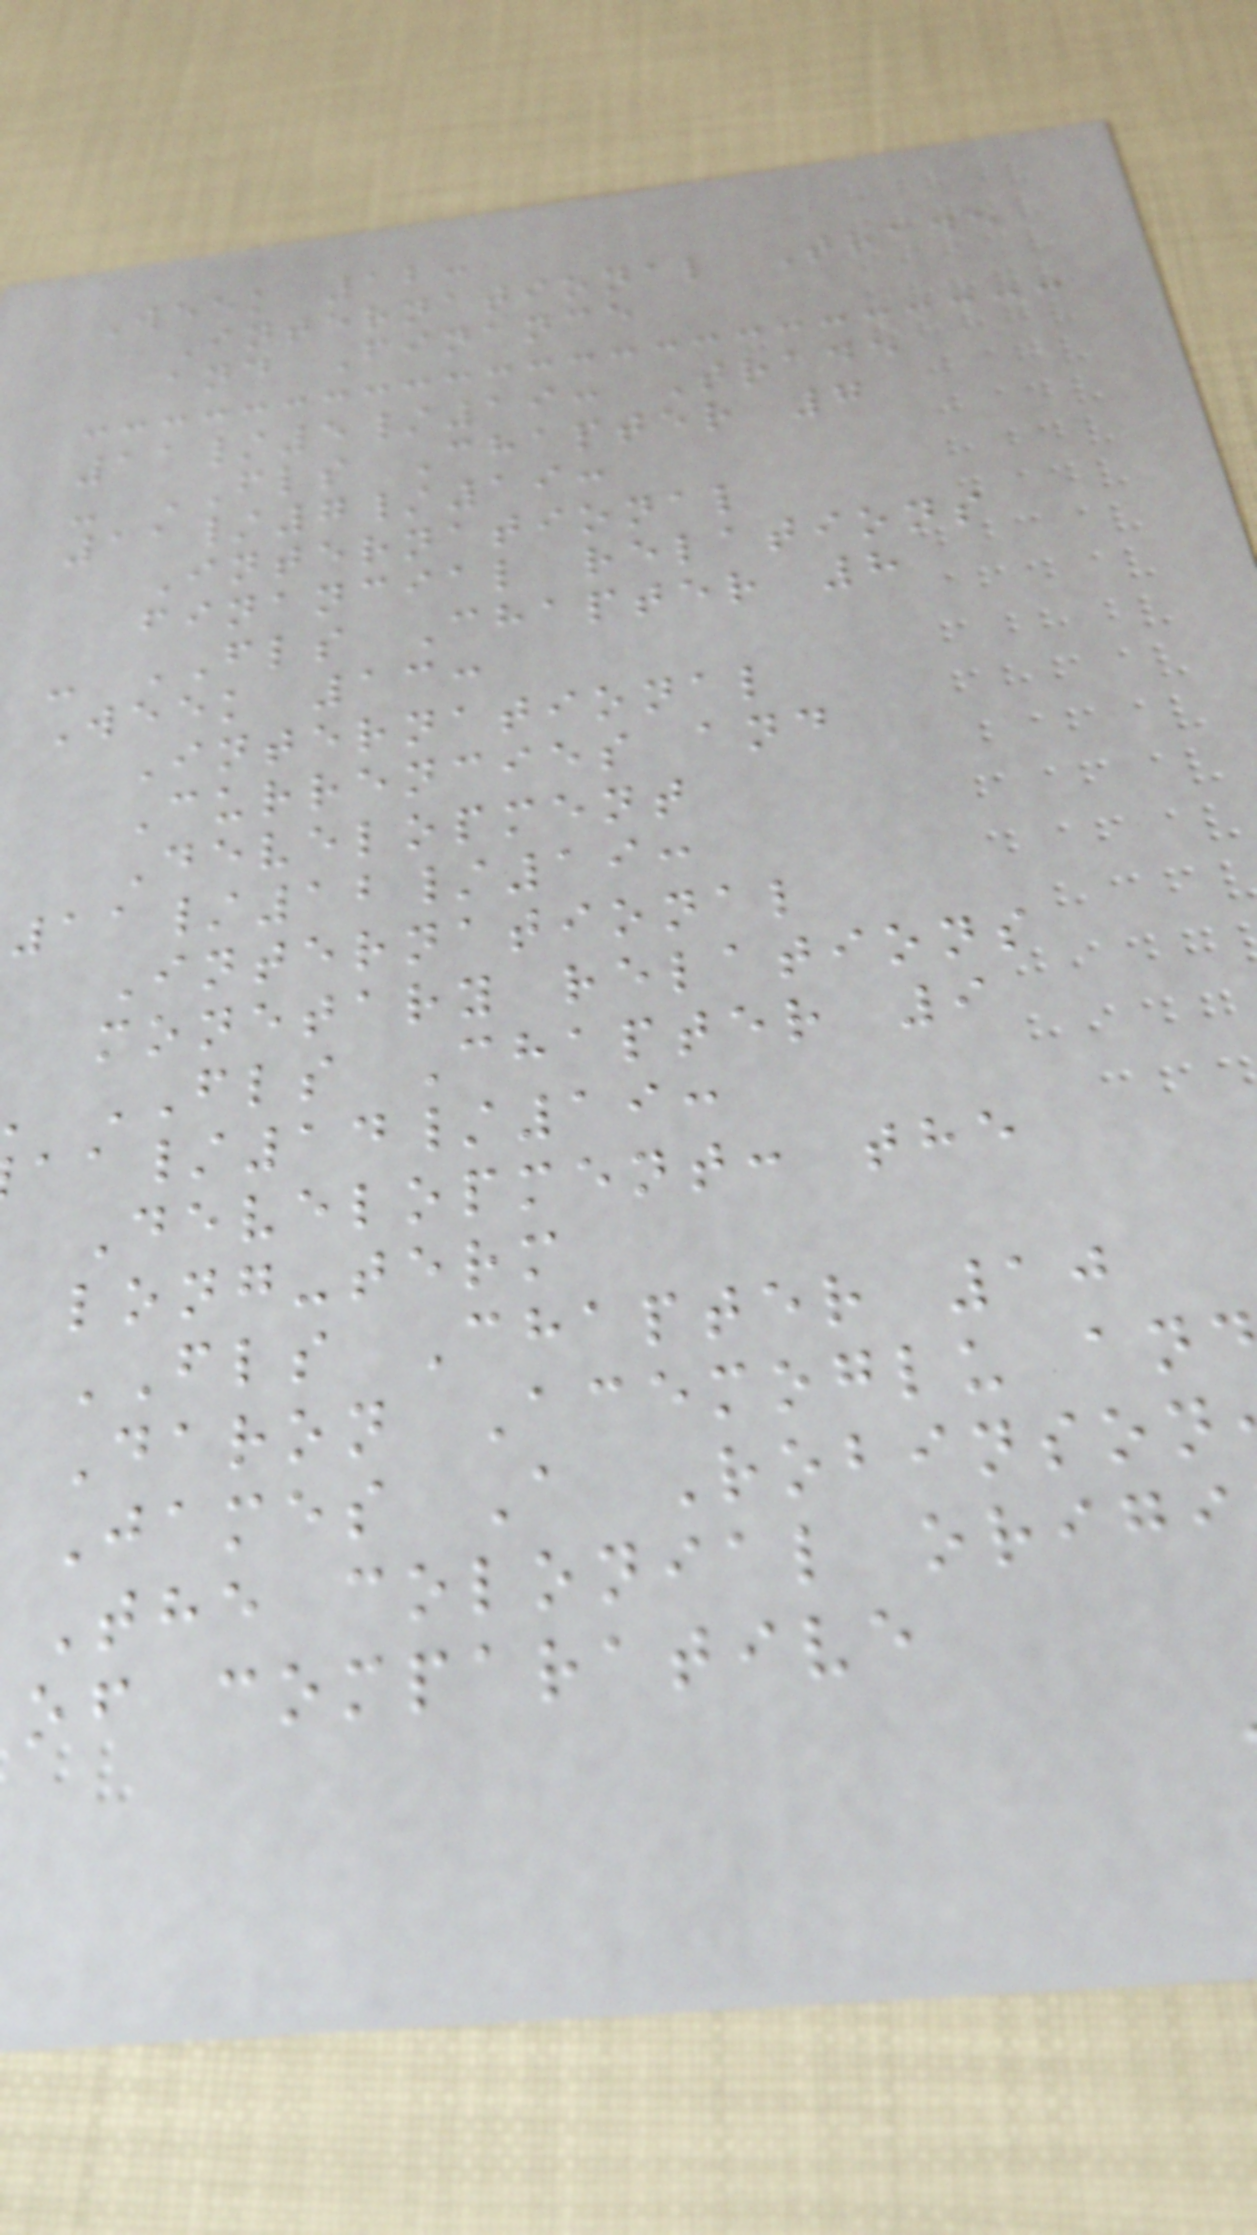Week 12:
International Trade
and Finance
11/5/19: Trade
- FLS Chapter 7
11/7/19:
International
financial relations
- FLS Chapter 8
Week 13:
International
Currencies and
Development
11/12/19:
International
monetary relations
FLS Chapter 9
/14/19:
Development: the
long-term
FLS Chapter 10
Daron Acemoglu an
James A Robinson
The colonial origi
of comparative
